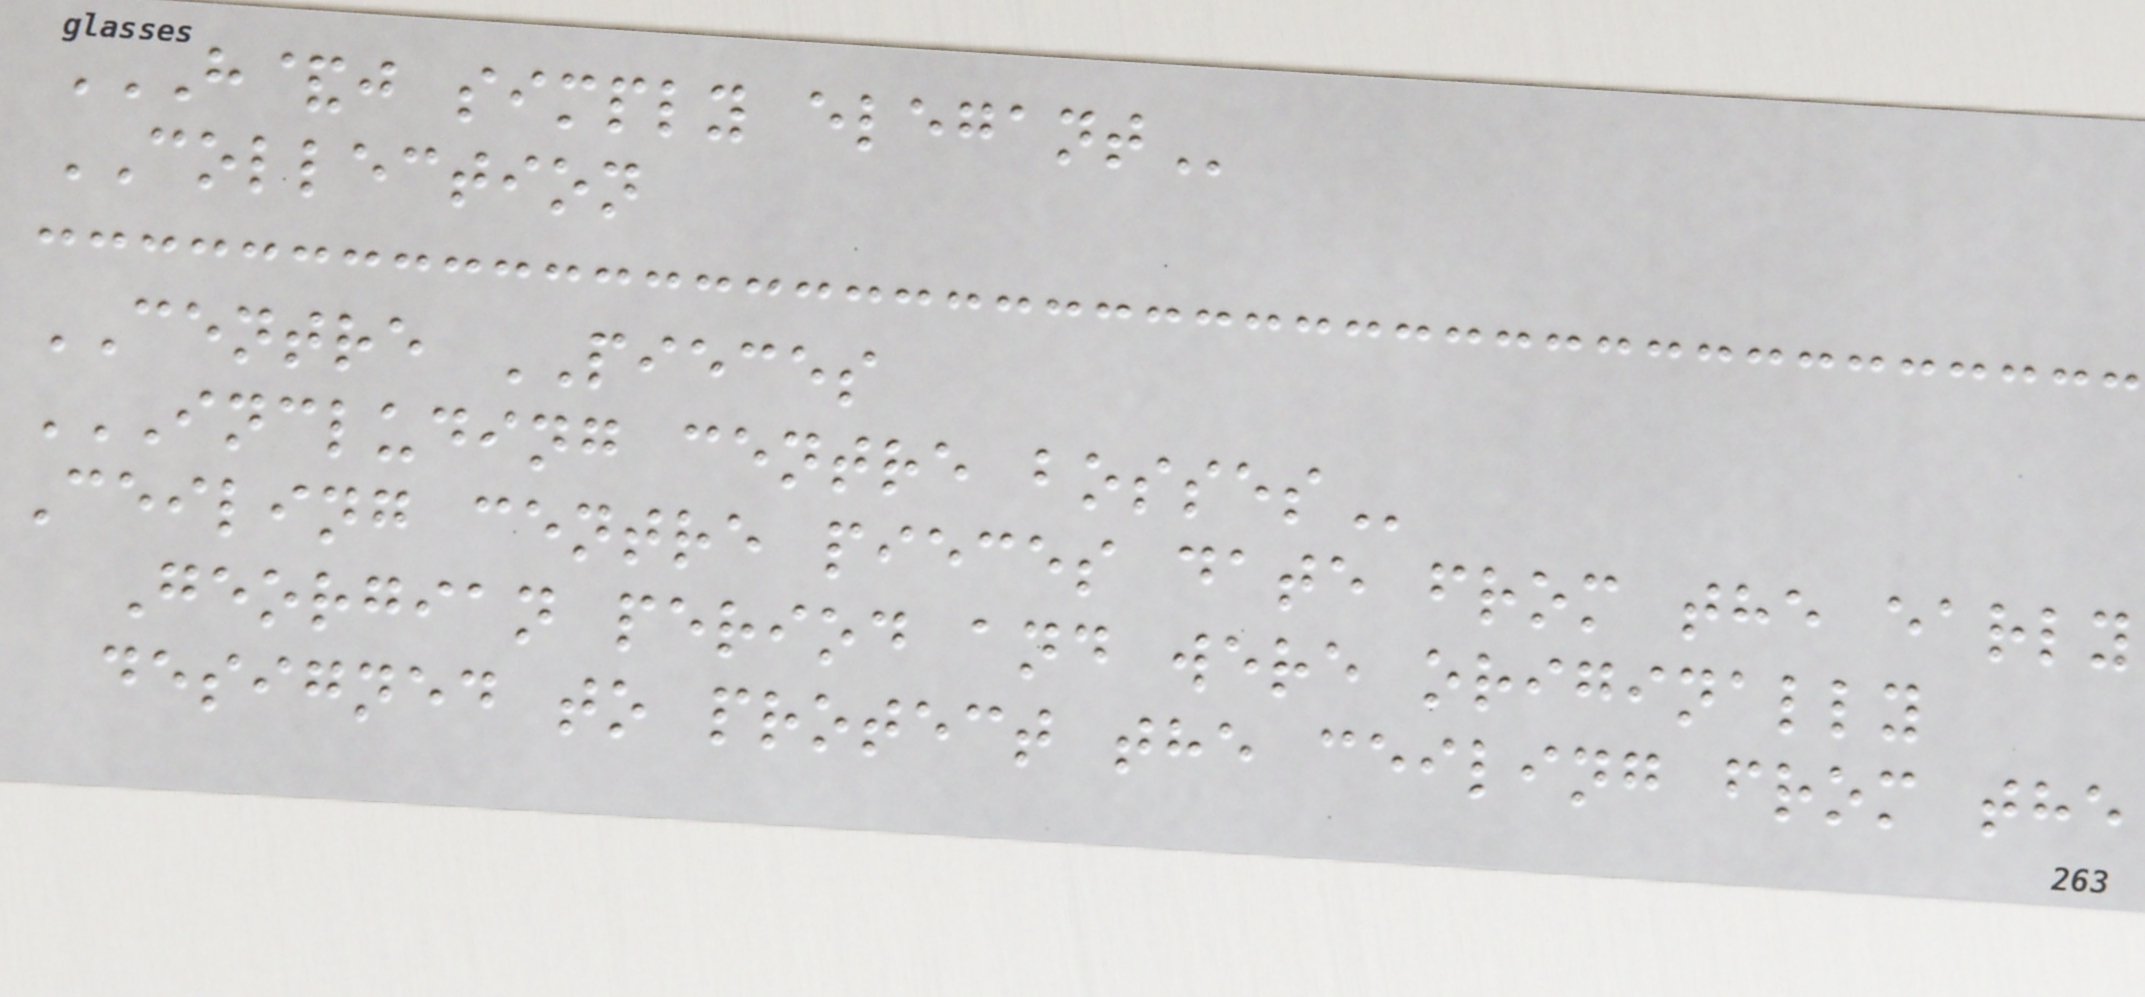H&J SIMPLY ELEGANT
COLLECTION
CENTRE PIECES
INCLUDING CENTRE BOSSES
Ceiling centre pieces date from the early
Georgian period and were originally
designed to protect the ceiling from the
